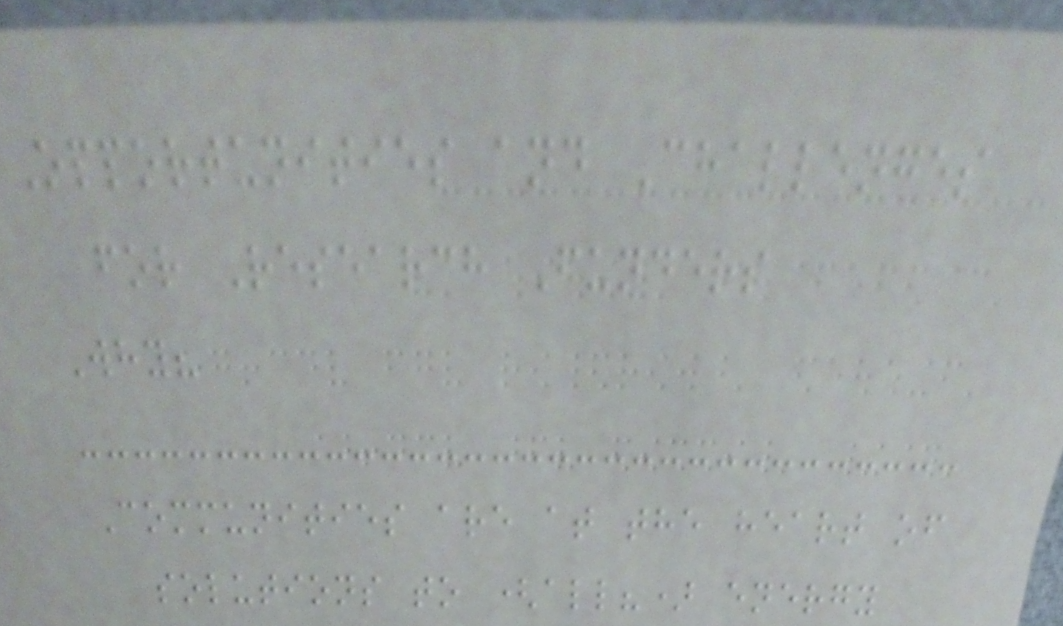Opportunities and Challenges
for Research Funders
Why?
Communities are at the heart of
solutions to (all?) energy
